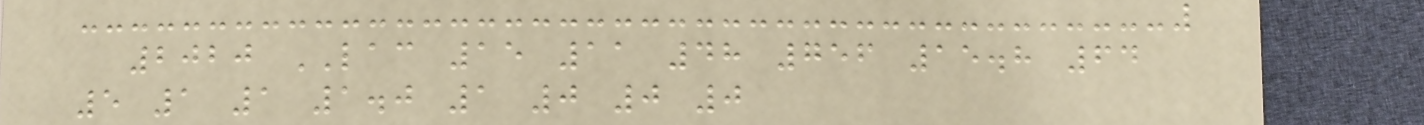2020 LAC 15 11 48 756 15.8 64
5 1 1 1.0 1 0 0 0
